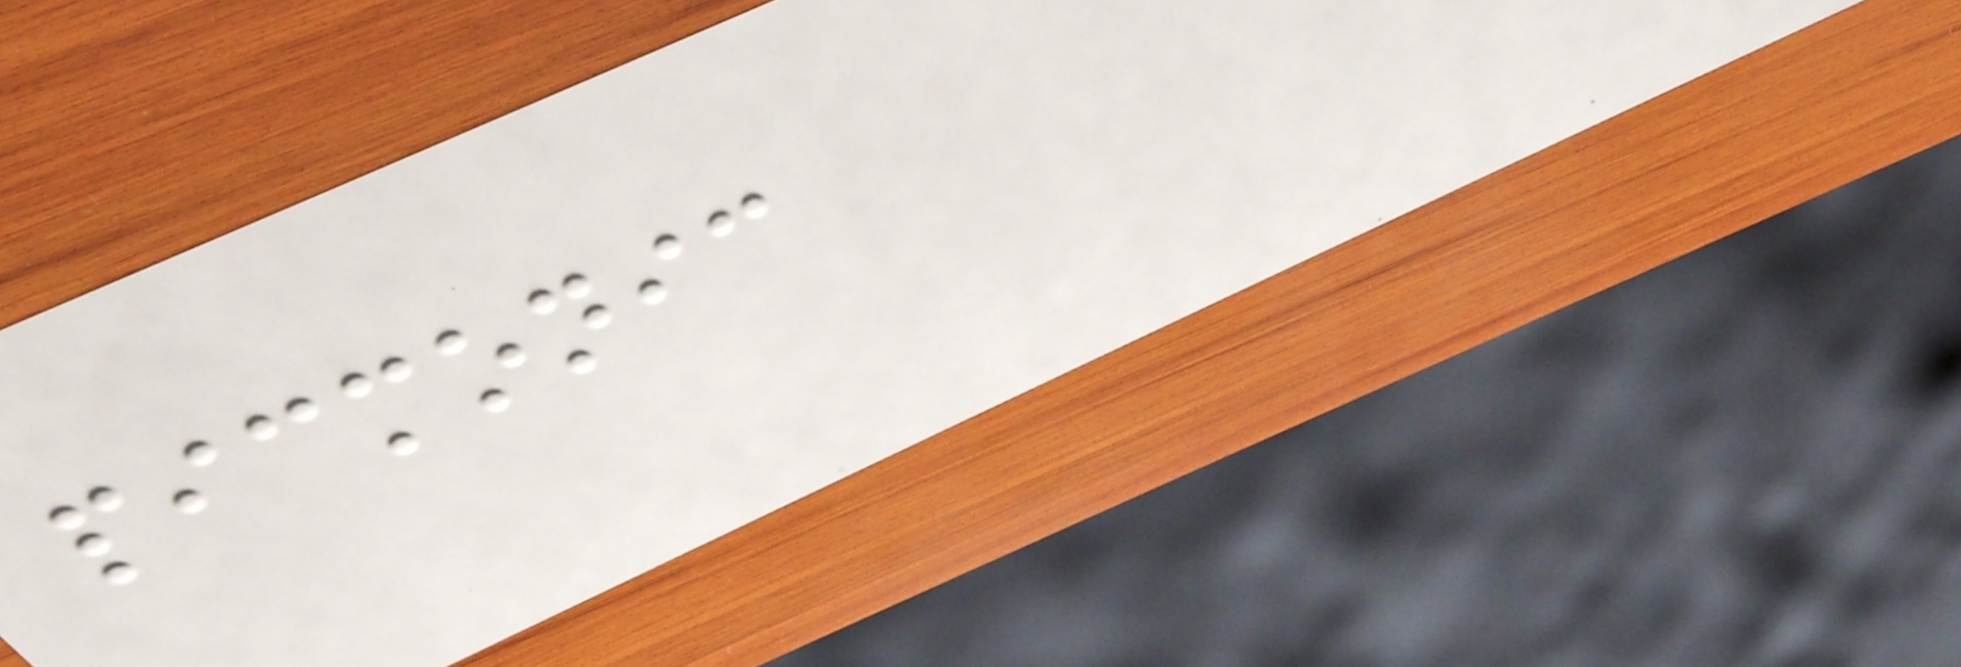picmonic
